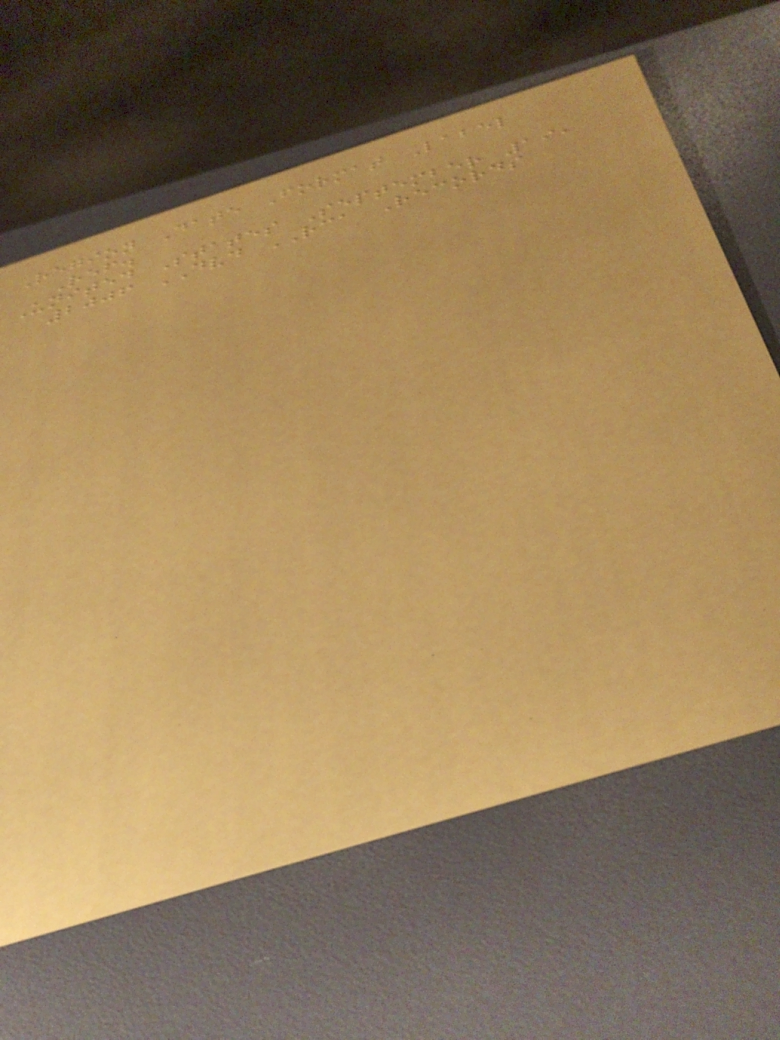Region Date Format Label
Ref.
United States September 19,
2006 DVD RCA Records
